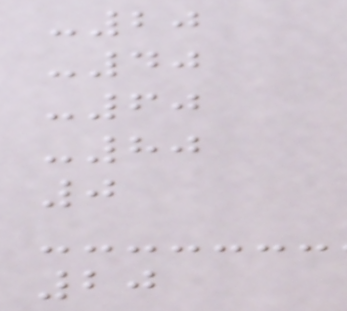-20
-40
-60
-80
0
20
